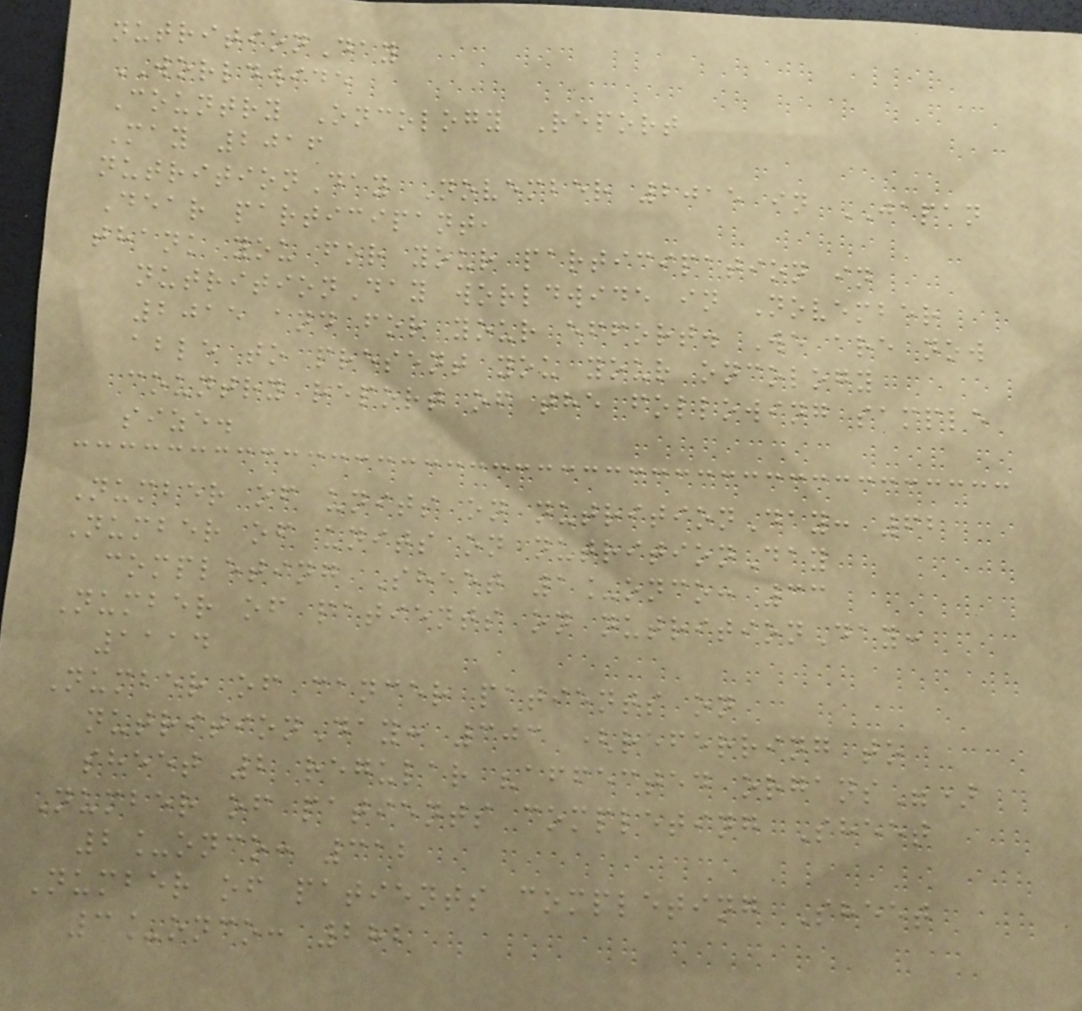nutritionDay
WORLDWIDE
Country Oncology Report
May 2016
nutritionDay November 2015 in JAPAN
Dear participant,
thank you for your participation in
nutritionDay worldwide in November
2015 and for your effort. We are now
able to present you your oncology
country report of the following sample
size.
Number of units on nutritionDay: 62
Number of units on nutritionDay
completing Sheet 1_onco: 33
Number of patients on nutritionDay:
1114
Number of cancer patients on
nutritionDay: 303 (referring to
sheet 2 regular "affected organs")
Number of patients completing Sheet
2_onco: 312
Number of patients completing Sheet
3_onco: 282
